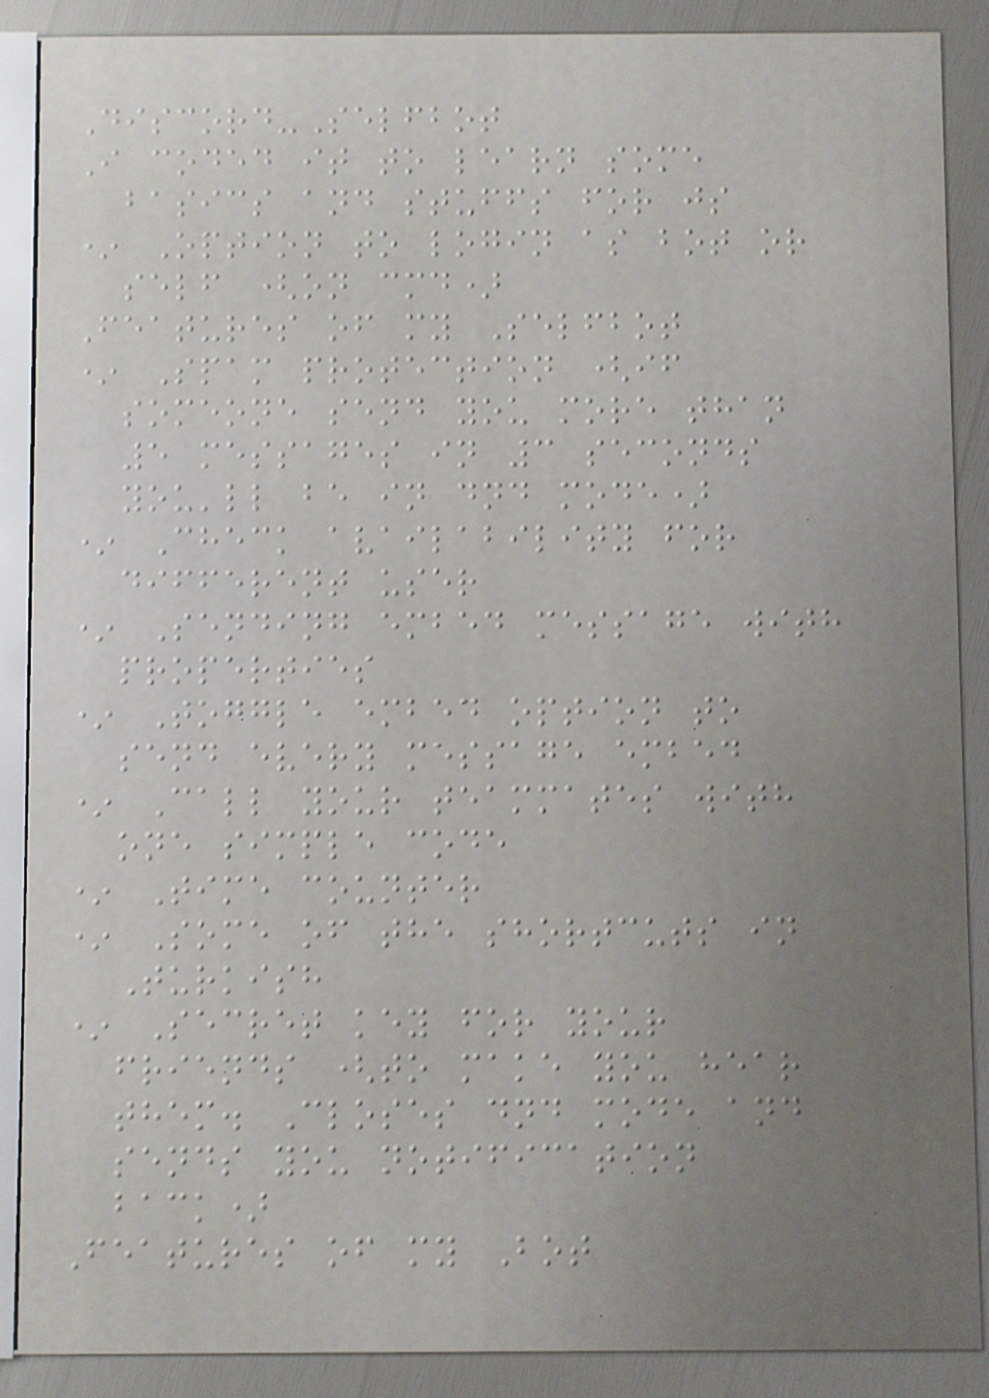Discord-Selfbot
I coded it to learn some
basics and stuffs for js
* Option to login as bot or
self (on cmd)
Features of my Selfbot
* Spam protection (if
someone send you more than
5 messages in 3 seconds
you'll be in dnd mode)
* Check availability for
different user
* Sending embed message with
properties
* Toggle embed option to
send every message embed
* Call your teammates with
one simple code
* Time counter
* Some of the shortcuts in
Turkish
* Secret key for your
friends (to make you hear
them. Closes dnd mode and
sends you notification
back)
Features of my Bot
